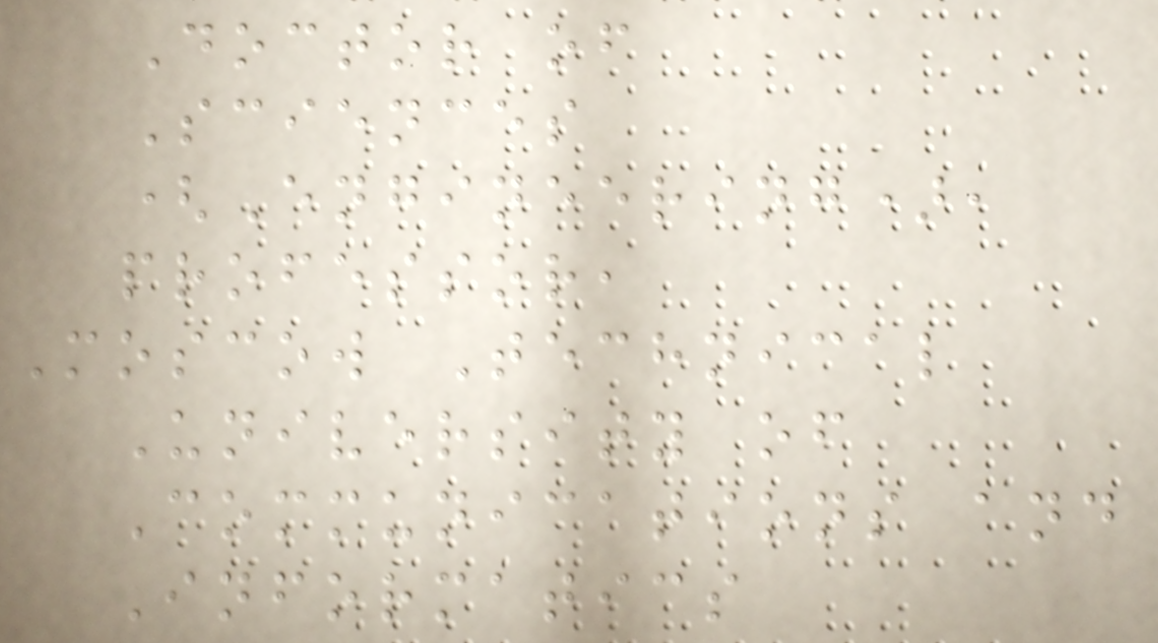Doctor of
Sciences
(Engineering),
professor,
Moscow Technical
University of
Communications and
Informatics
